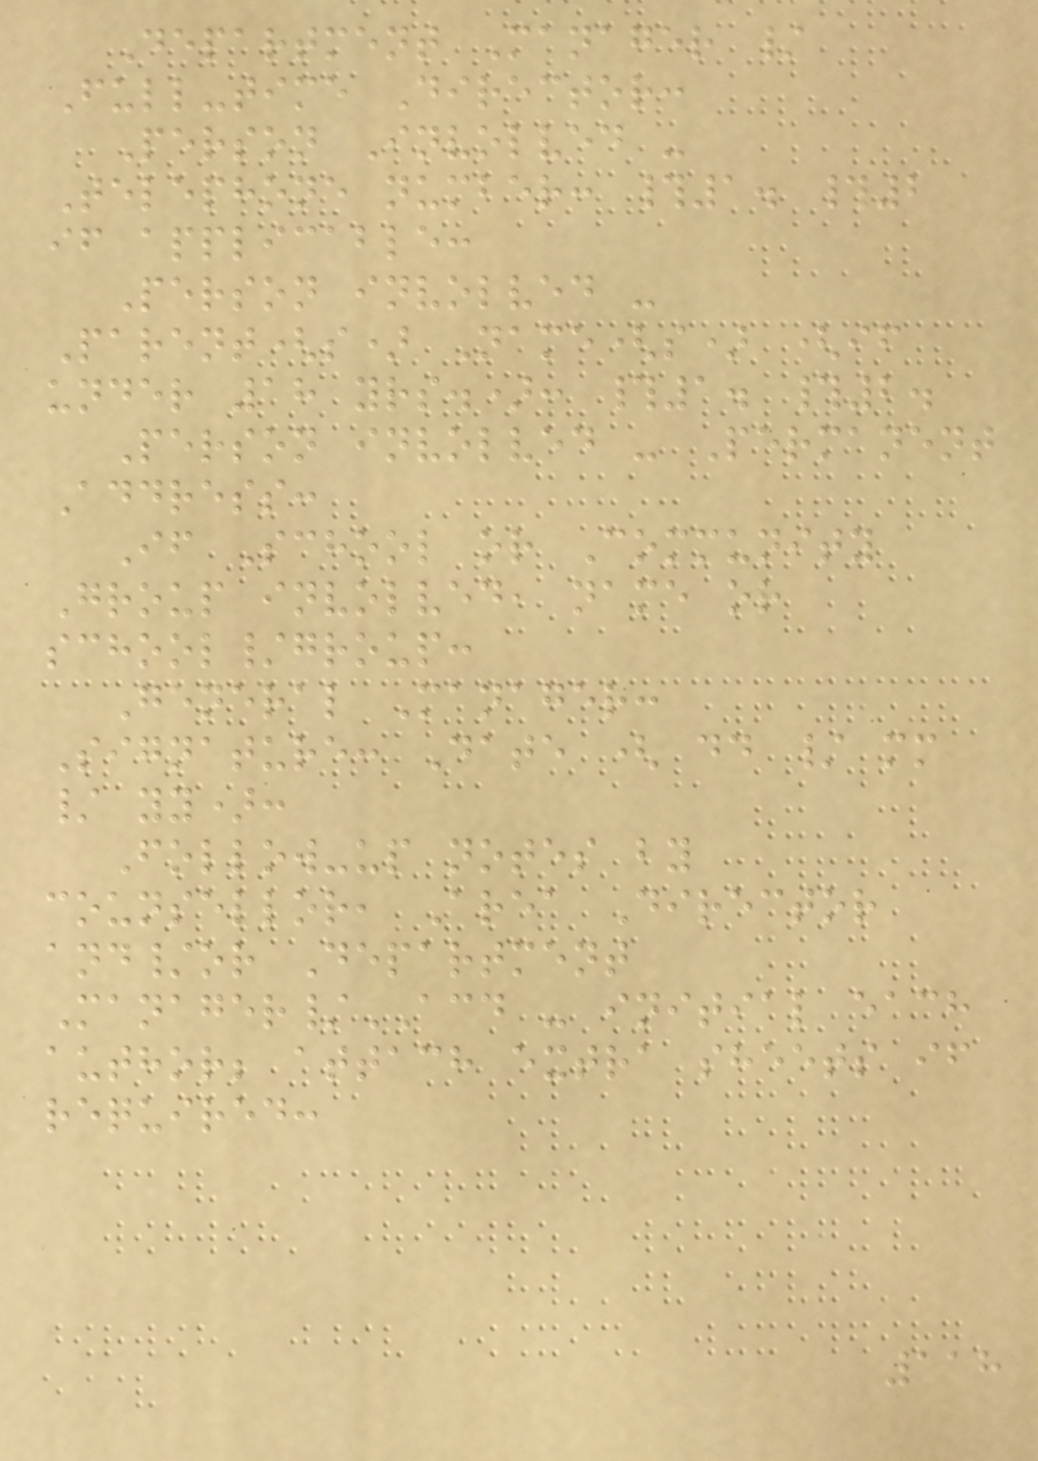Department Manager /
Full-time Director:
Person Involved -
Telephone number: #1. #2
if applicable:
Person involved -
Parent(s) Name(s) (if
under 18 yrs.): #1. #2.
Person involved - Permanent
Address:
If School or Community
Group involved, name or
school/group:
General Manager:
Signature: Date ( dd / mm
/ yy):
Follow-up notes by
counsellor, Area Director
and/or Department
Manager/ACD - initial each
author; attach extra sheets if
required:
118
